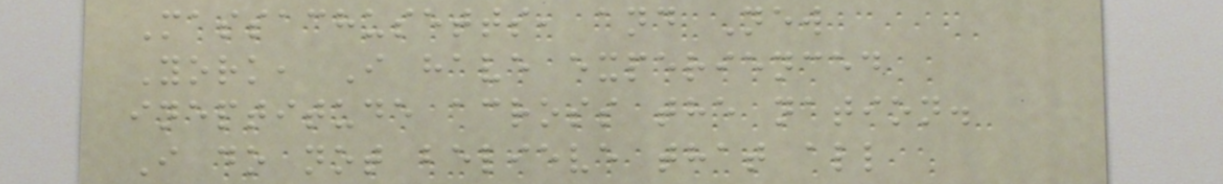Massachusetts, and New
York, I have experienced
ineptitude across the nation.
I do not believe that all
